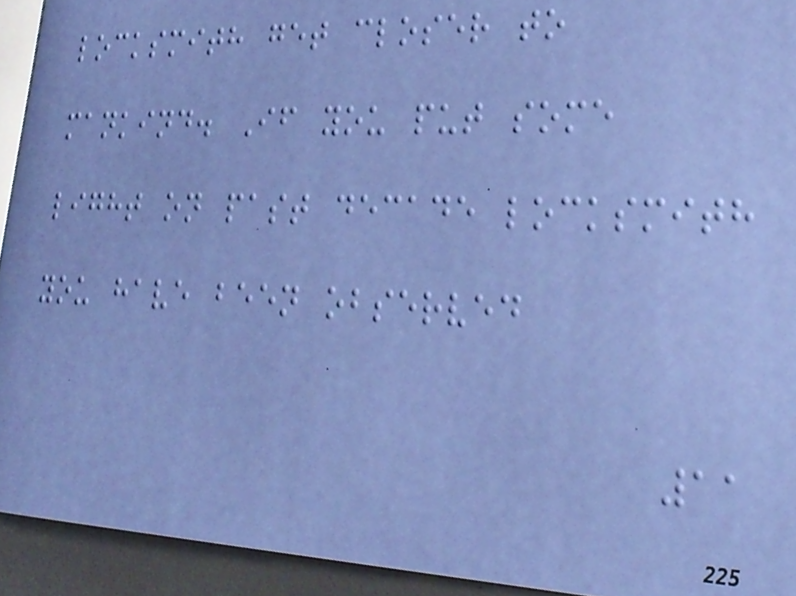locksmith get closer to
mankind. If you put some
light on past decade locksmith
you have been observed
11
